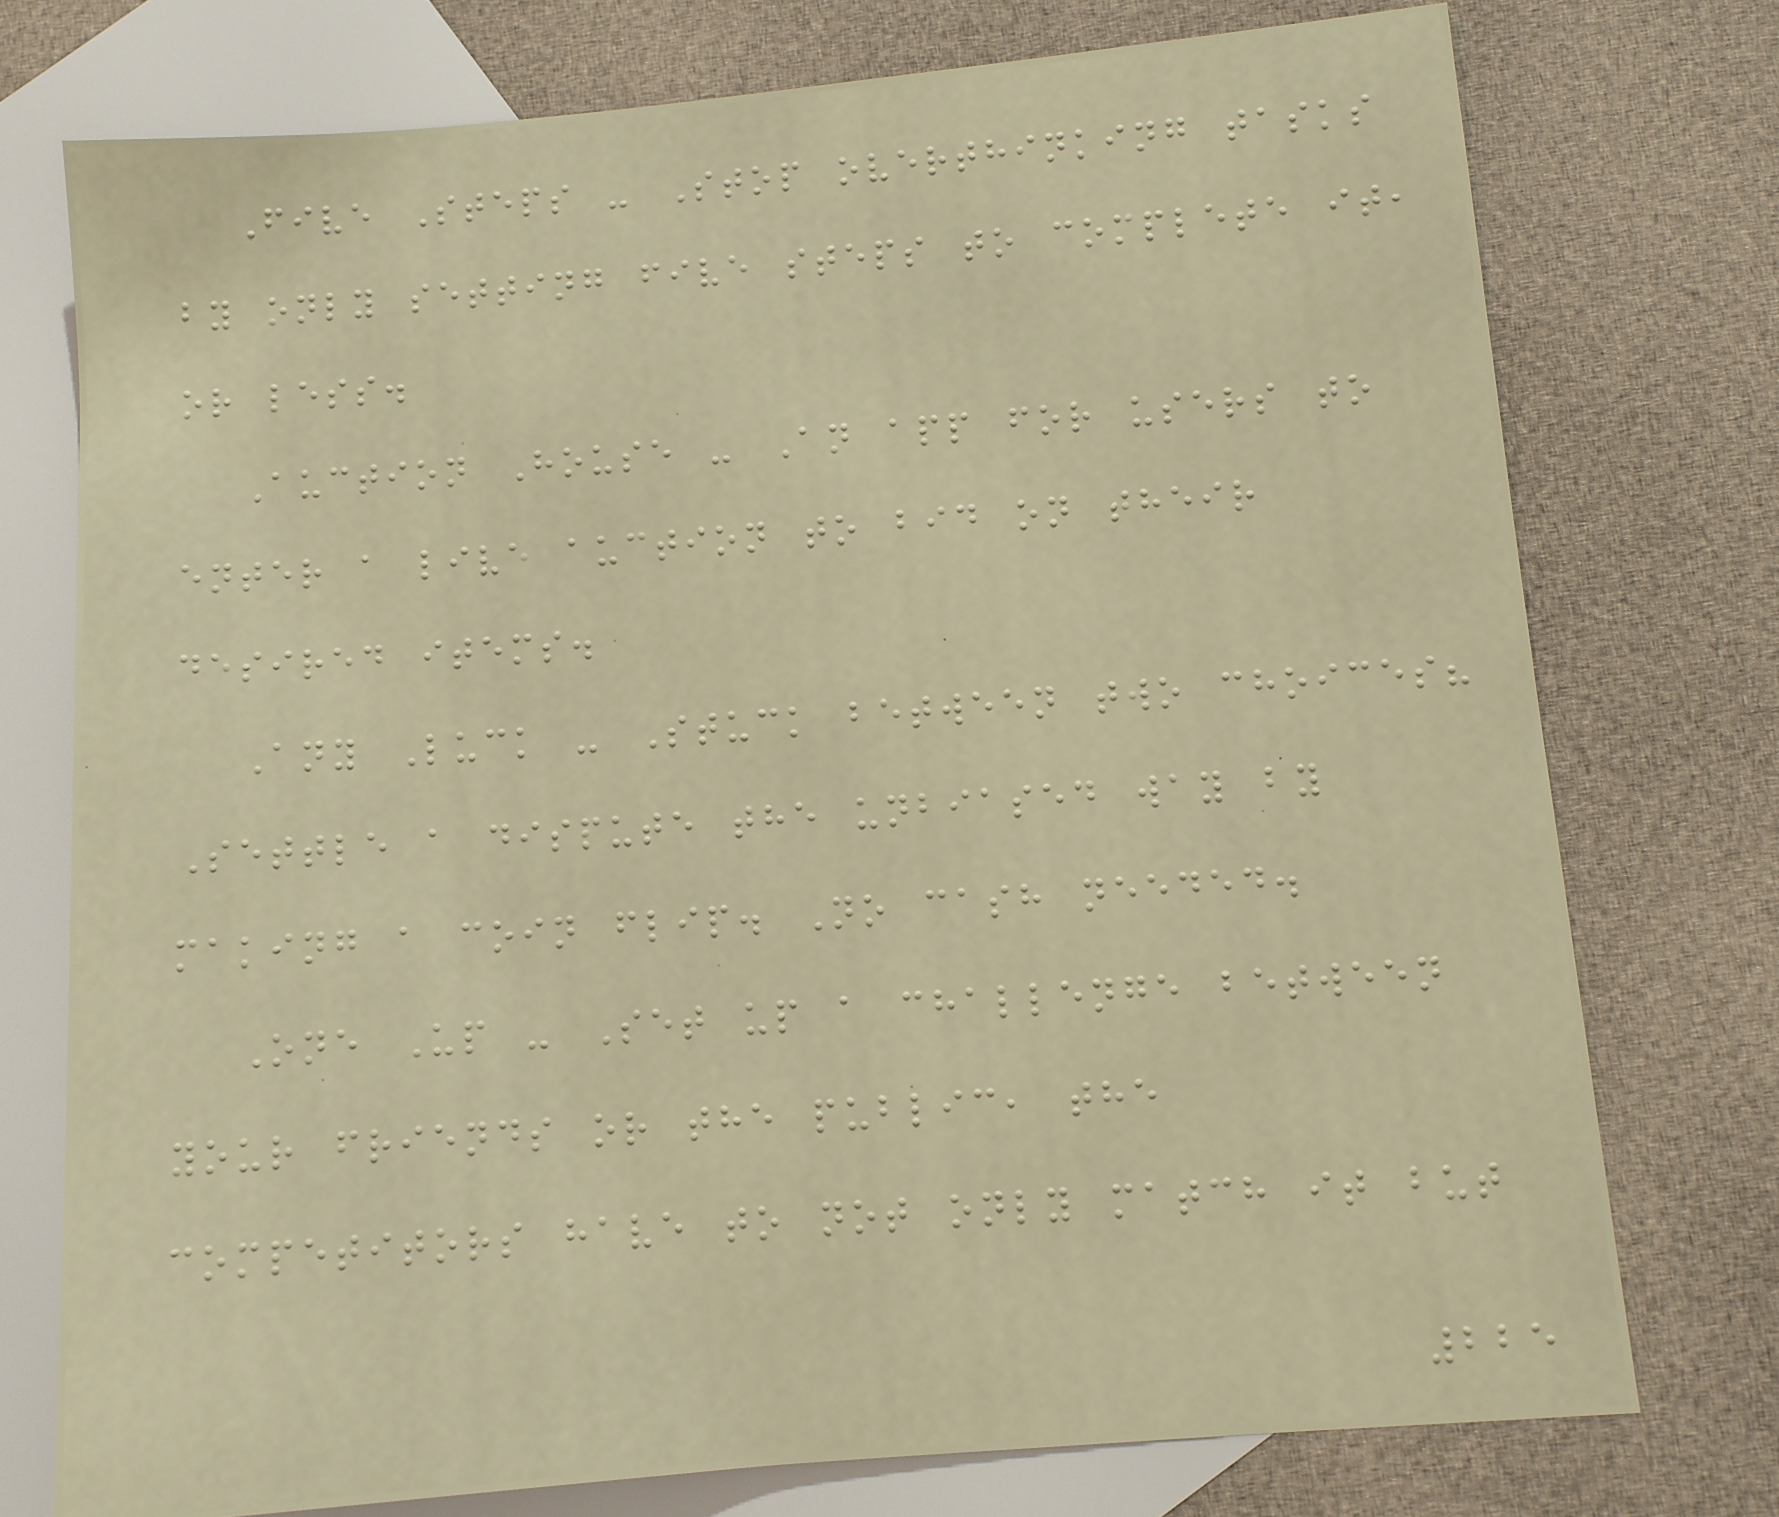Five Steps - Stop overthinking tasks
by only setting five steps to complete it,
or less.
Auction House - An app for users to
enter a live auction to bid on their
desired items.
Any Luck - Stuck between two choices?
Settle a dispute the unbiased way by
making a coin flip. No cash needed.
One Up - Set up a challenge between
your friends or the public, the
competitors have to not only match it but
225
